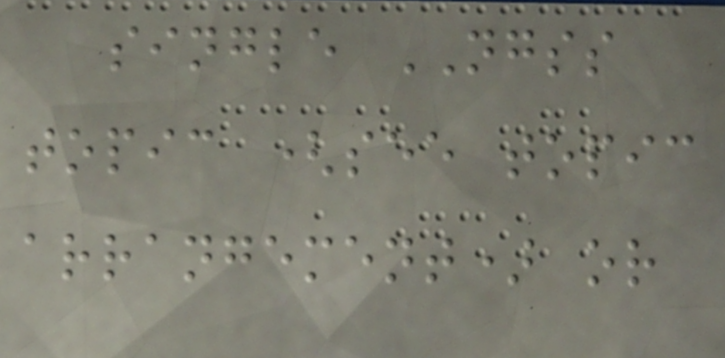single NGSS
topic (see topic
arrangement) or
